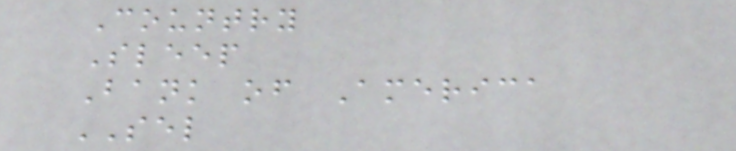Country
Sleep
Bank of America
SEL
